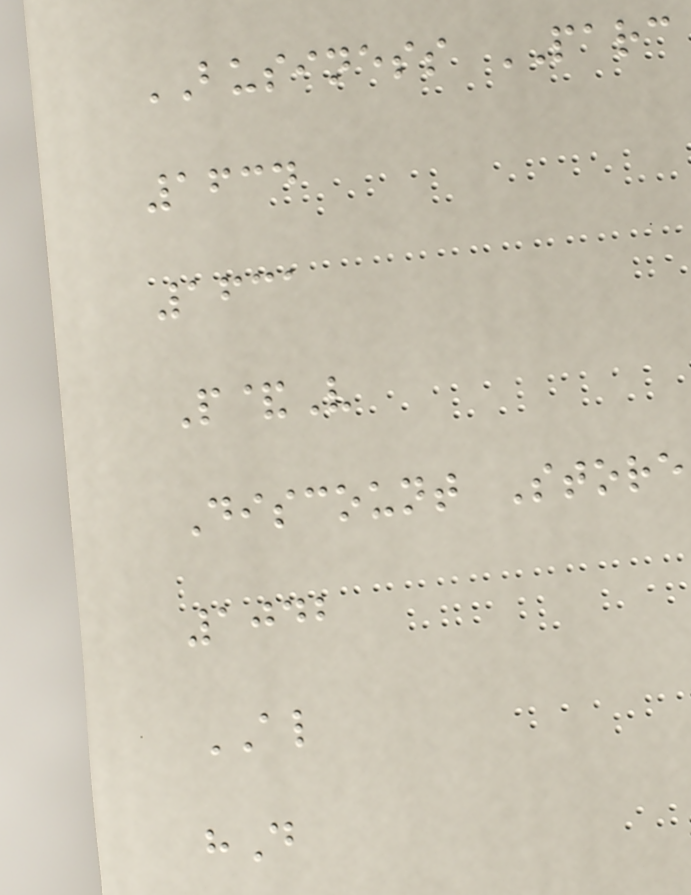BUSINESS PARC
1634
1631
P&V
Discount Store
1042
AL
hD
